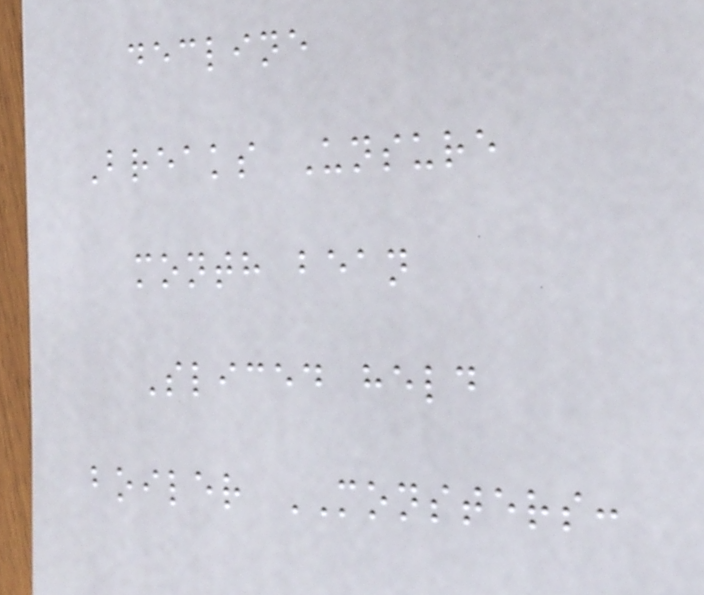decline
Breaks Unsure
month bean
Sliced held
boiler MONSTERS:
